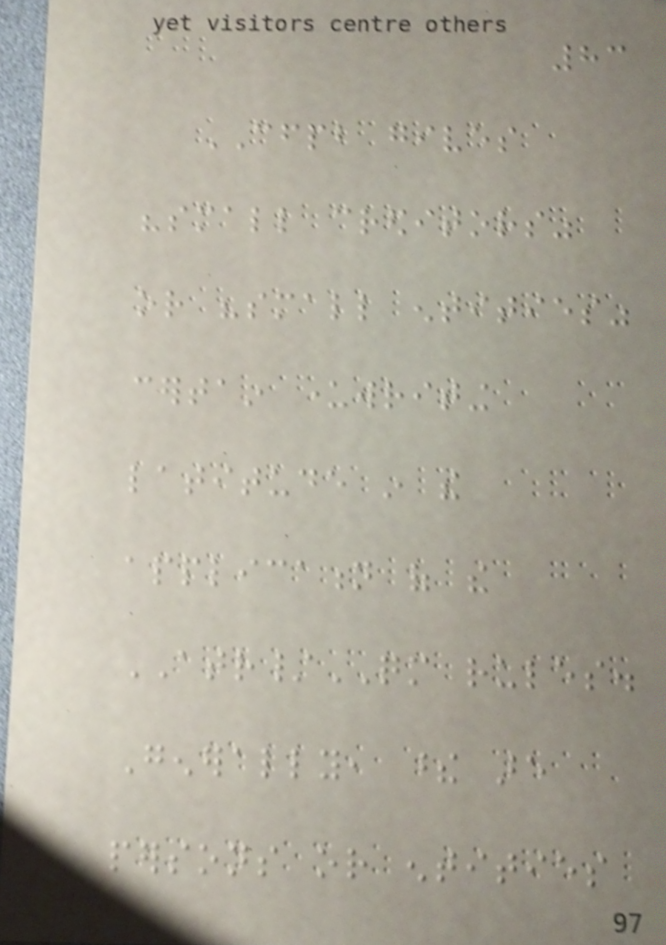83
CFPB gives
"small creditors"
or "small entities"
certain underwriting
latitude in the
application of the
ATR/QM rules.
Generally, these are
persons or entities
